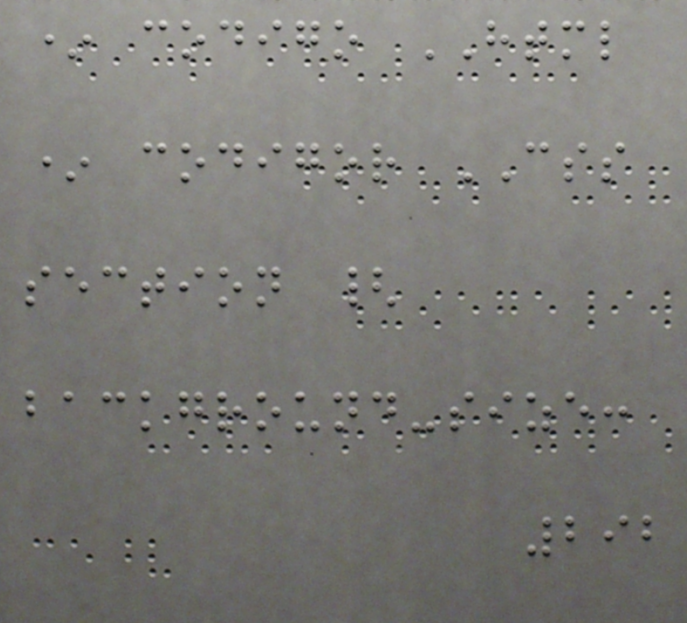* codigo HTML
* codigor CSS
section {
background-size:
292
